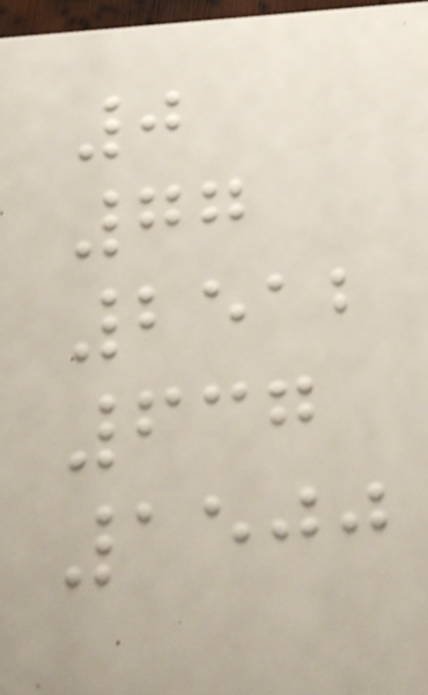0
77
2512
637
1500
